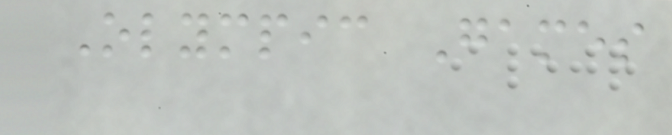Olympic Games
